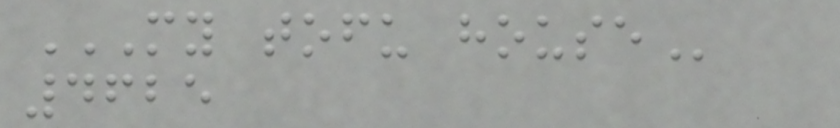MY TOFU HOUSE
4625
